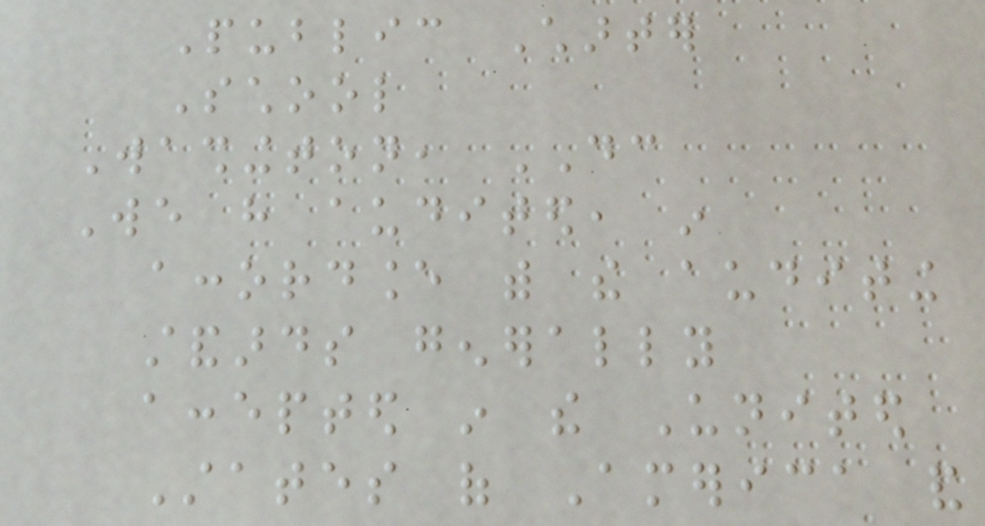Public Charter
School
Washington, DC
We have audited, in
accordance with the auditing
standards generally
accepted in the United
States of America and
